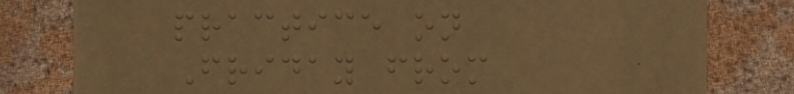practice on
Friday from
